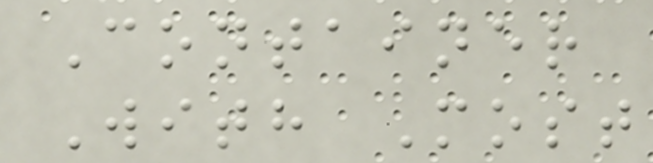Container
With Most
